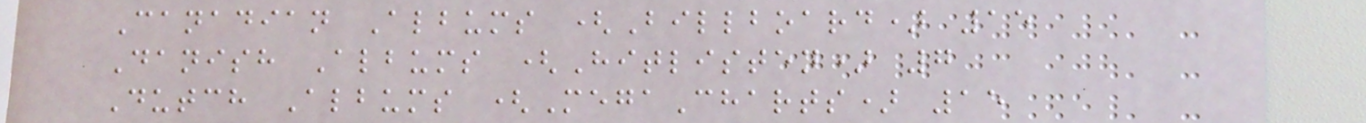Canadian Albums (Billboard) 15
Danish Albums (Hitlisten) 7
Dutch Albums (MegaCharts) 15
